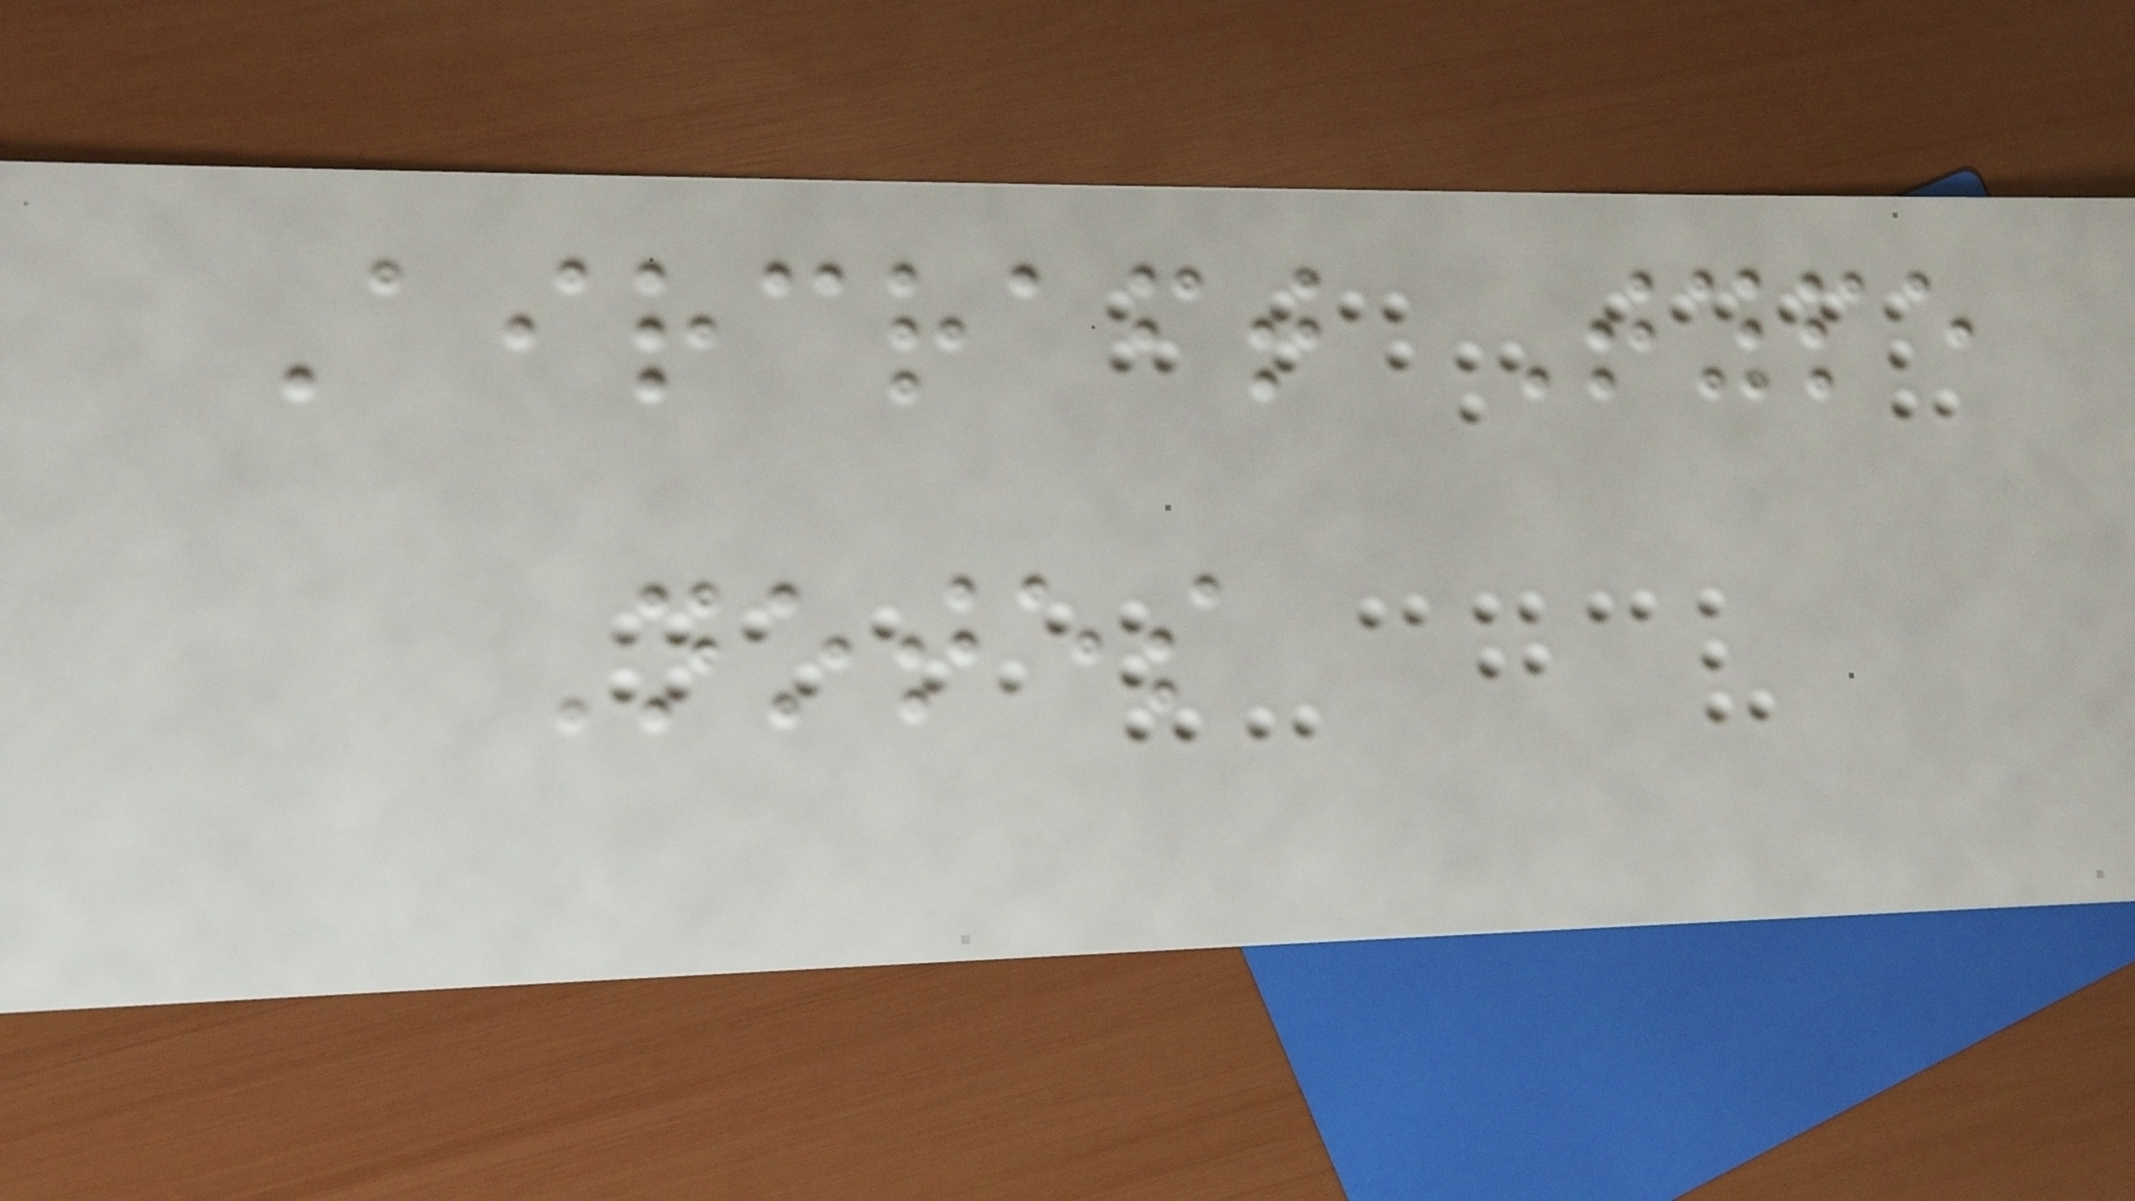Aircraft Type
Notes
